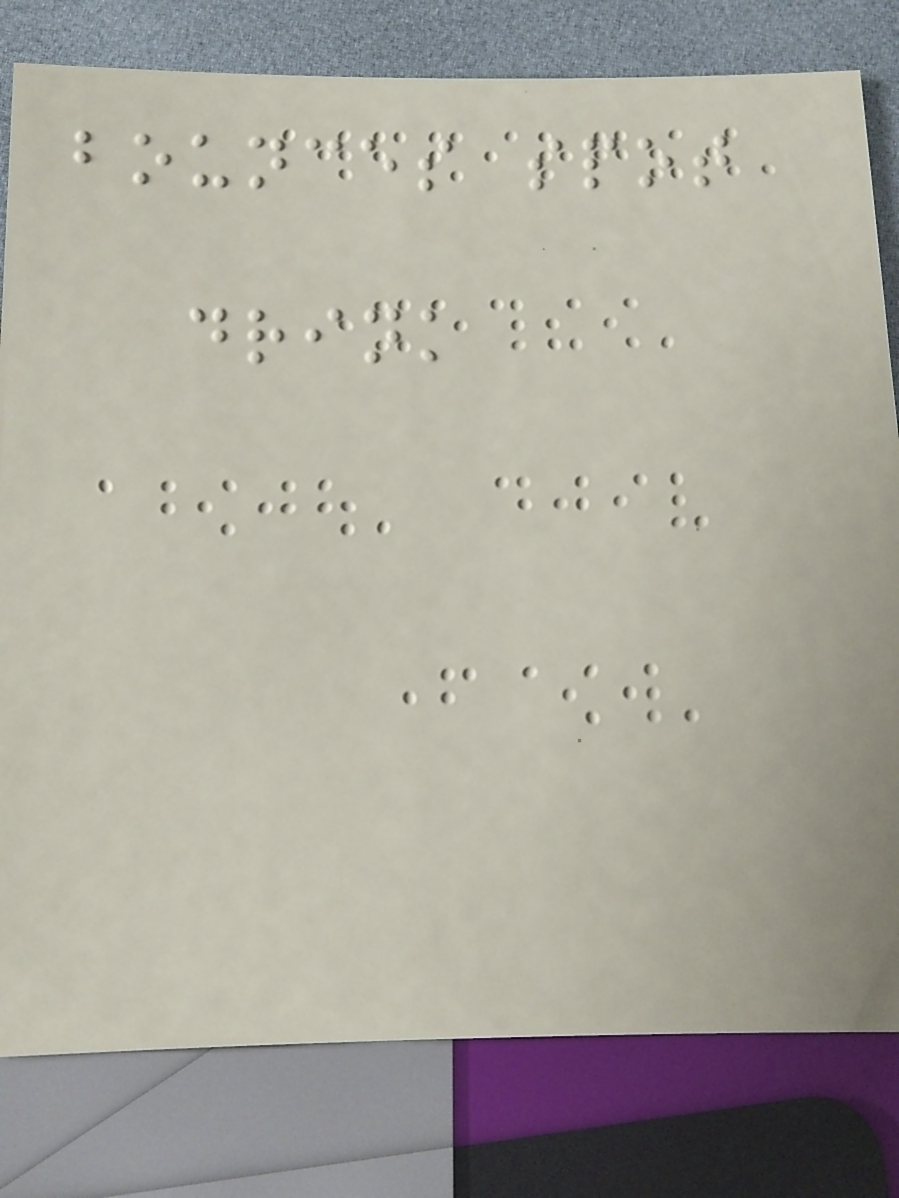bounces spot
drink
